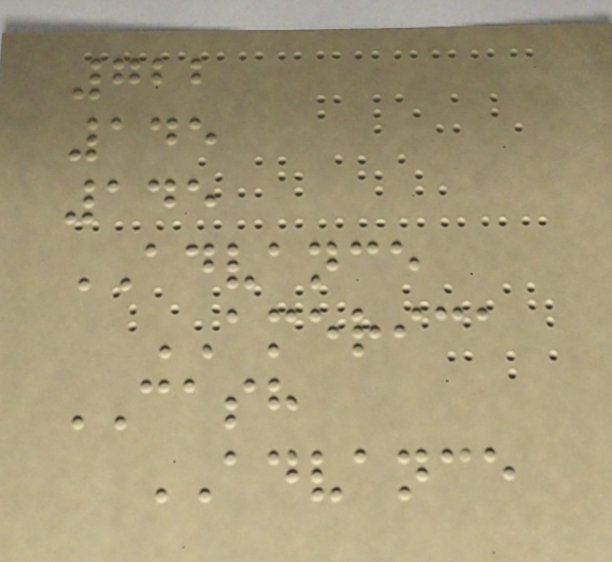722
145
145
ADVANCE
AMERICA
CASH
ADVANCE
